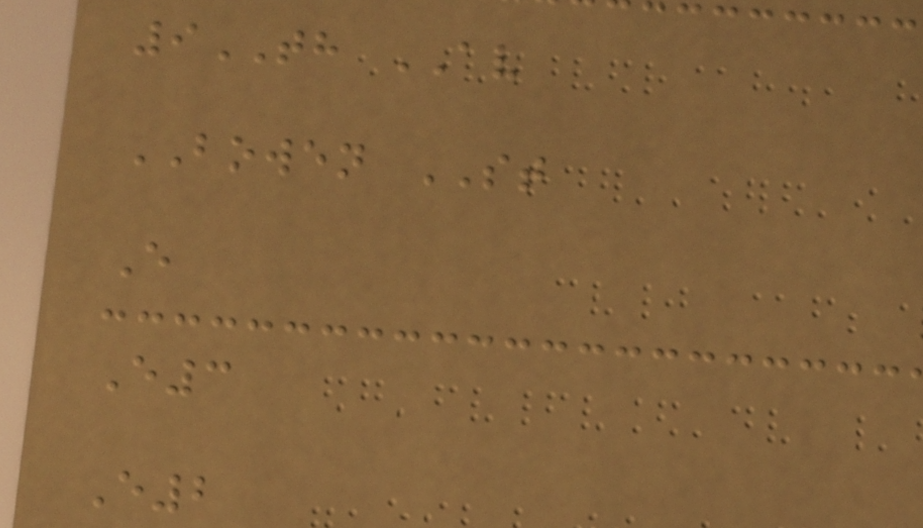9TH AV
BOWEN ST
E
E3
E2
